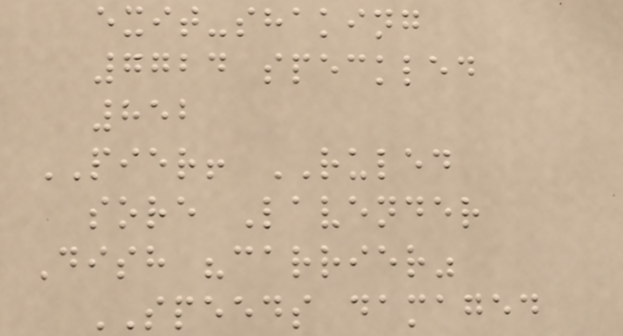exit-shaking
7724 speckled
852
PIER! RULED
sore Lavender
Dish "carrier"
SPEEDS damaged
